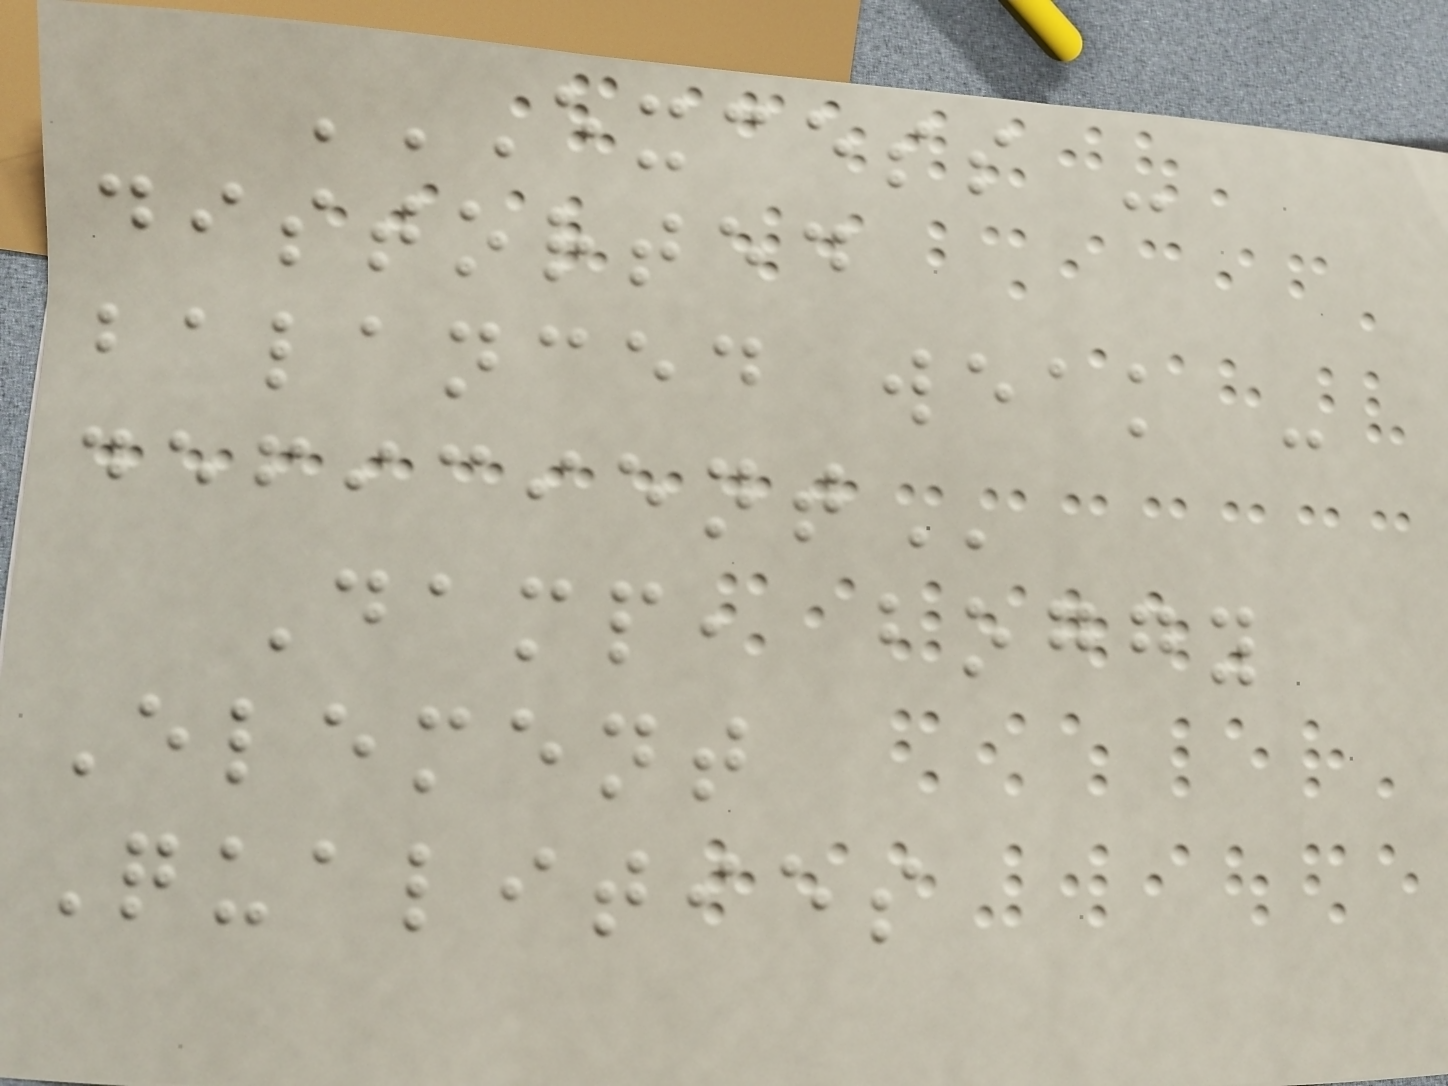EXCESS -
DISTORTED
BALANCED WEAK -
DEFICIENT
Damp, boggy
Element
Qualities
